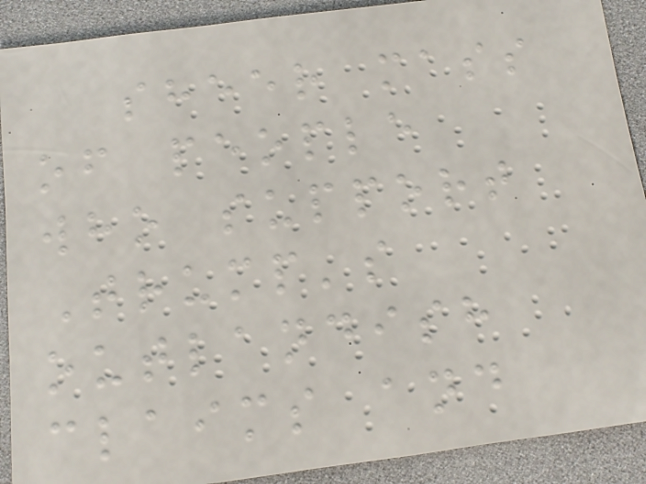sheer mass
of people
who support
Trump's
outlandish
claims and
